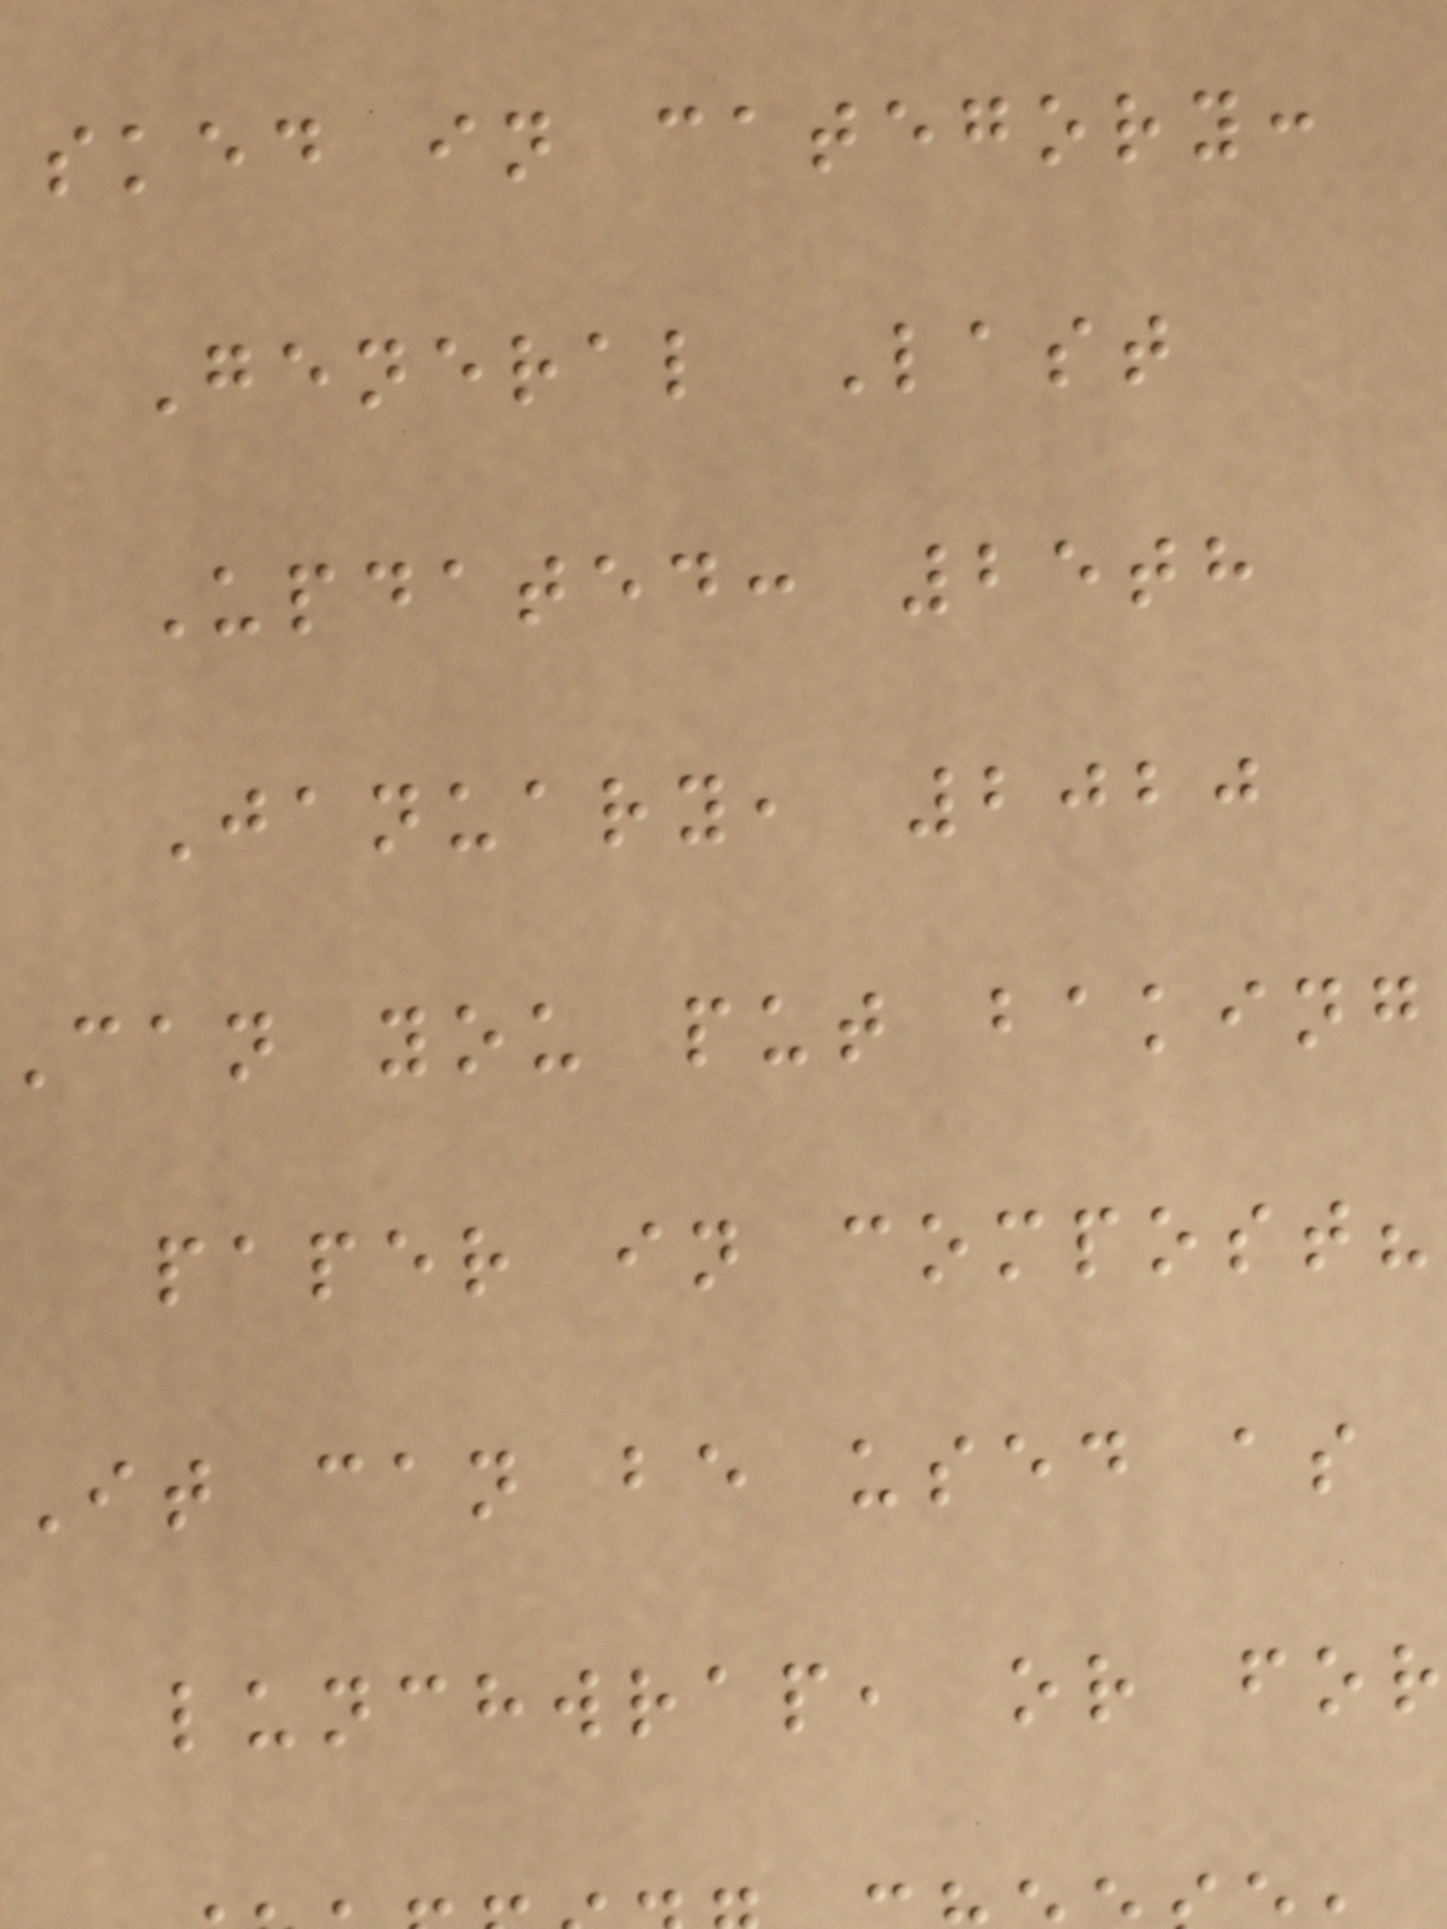sked in category:
General Last
Updated: 25th
January, 2020
can you put baking
paper in compost?
It can be used as
lunchwrap, or for
